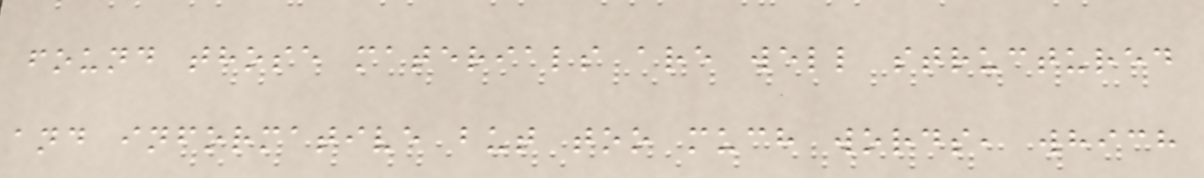found those materials are well structured
and informative but too much words, which
